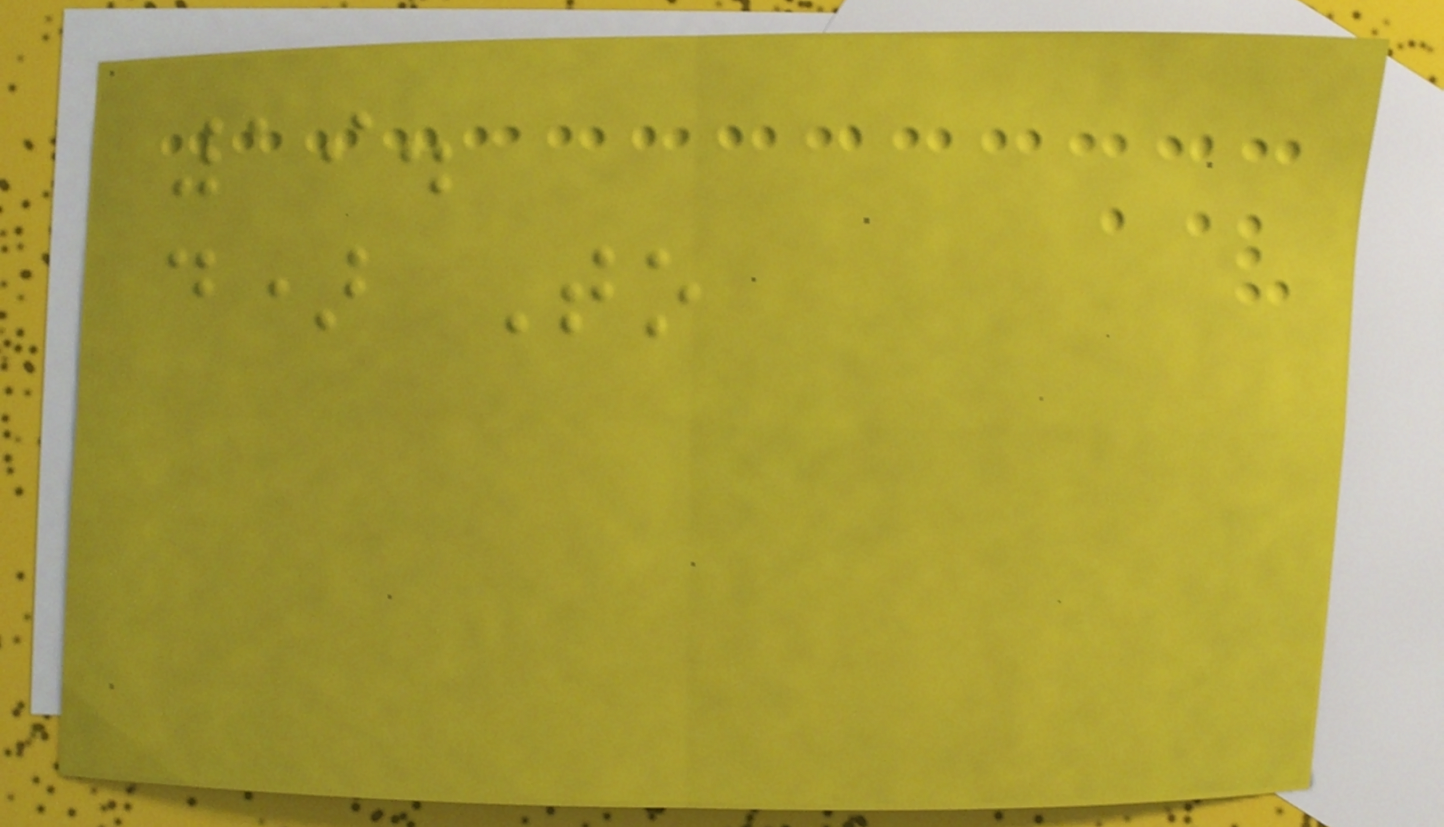19.
d) To
